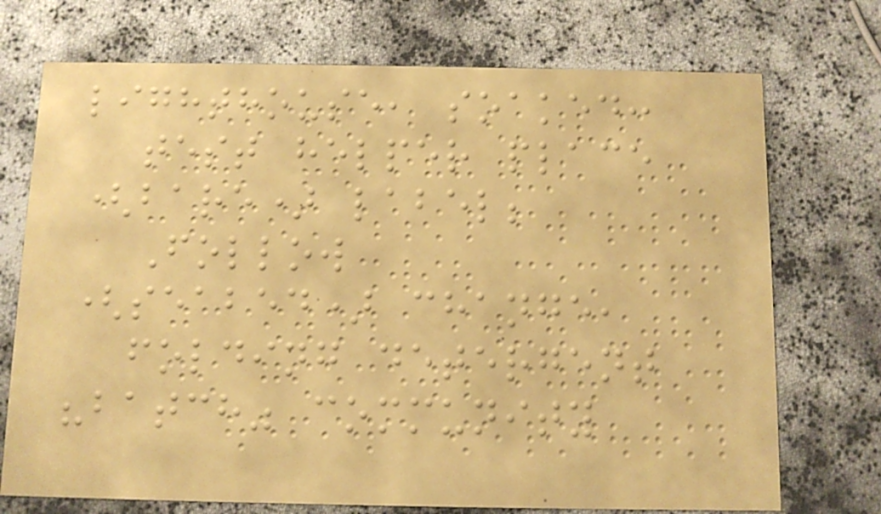lighthouse, soaked:
test helper place
(bare) label;
Follow
(seabed) change,
folding detergent
"batch" community
